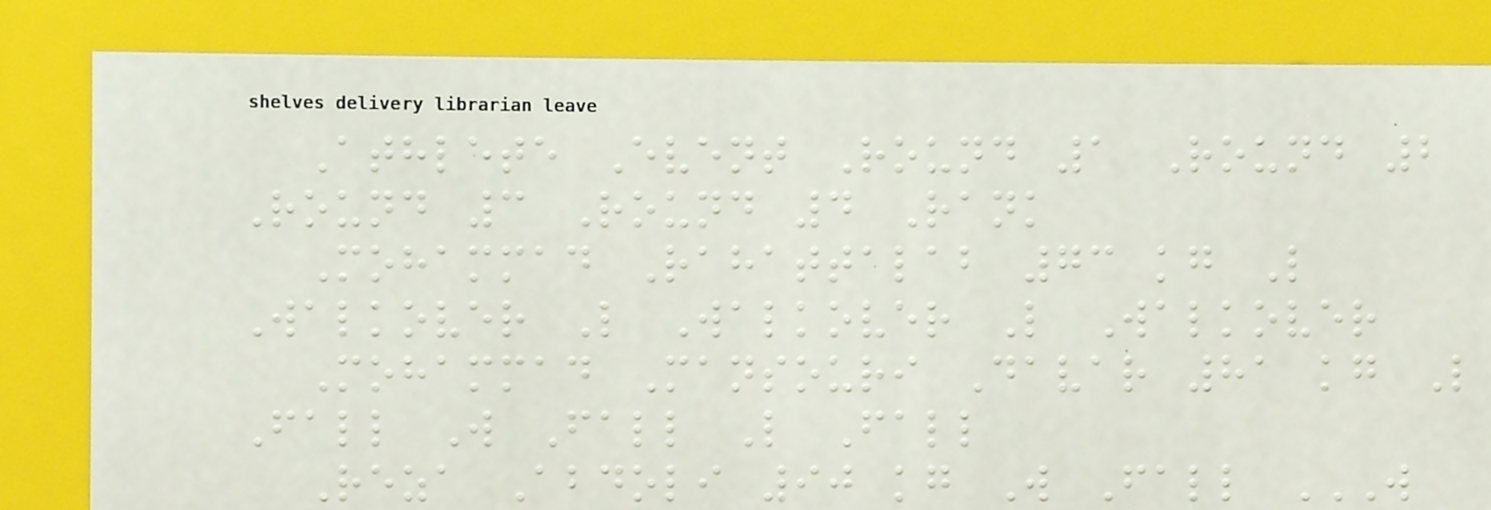Athlete Event Round 1 Round 2
Round 3 Round 4 Rank
Mohammad Rahattalab 73 kg L
Walkover L Walkover L Walkover
Mohammad Mansouri Davar 81 kg L
Fall W Fall L Fall
Reza Abdoli 90 kg W Fall W
